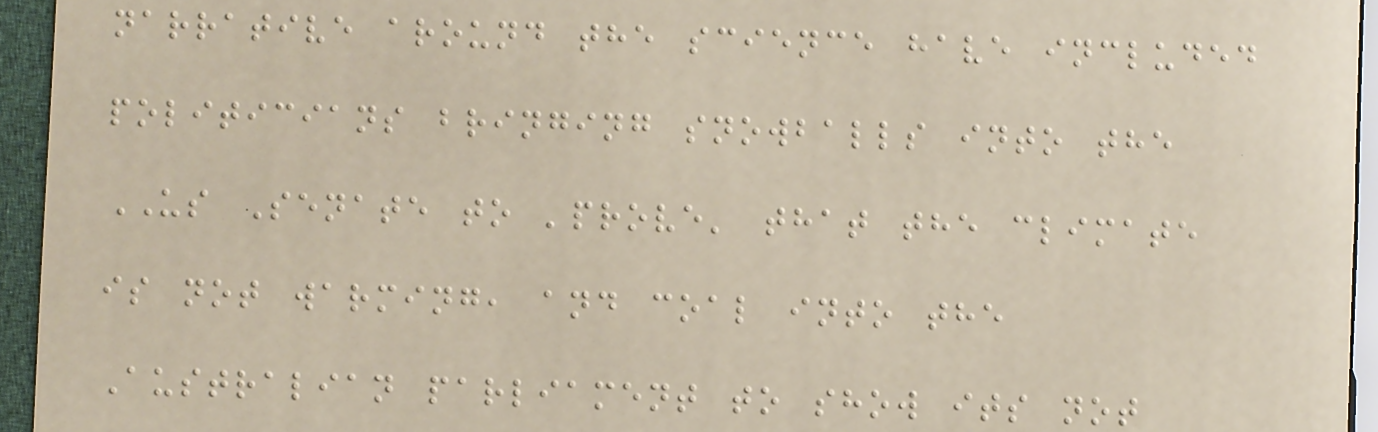narrative around the science have included
politicians bringing snowballs into the
US Senate to 'prove' that the climate
is not warming, and coal into the
Australian parliament to show its not
